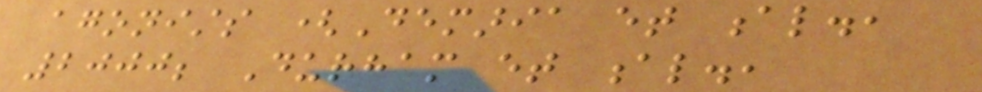agonists (Demaria et al.,
2000; Durham et al.,
